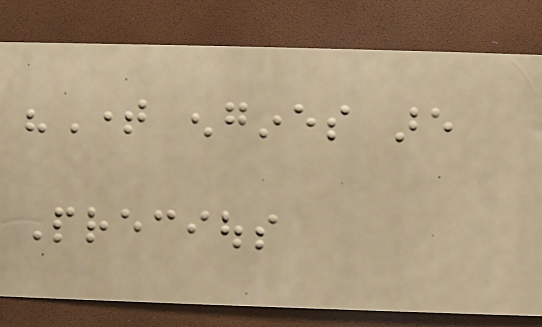"Time engines are
Precious
